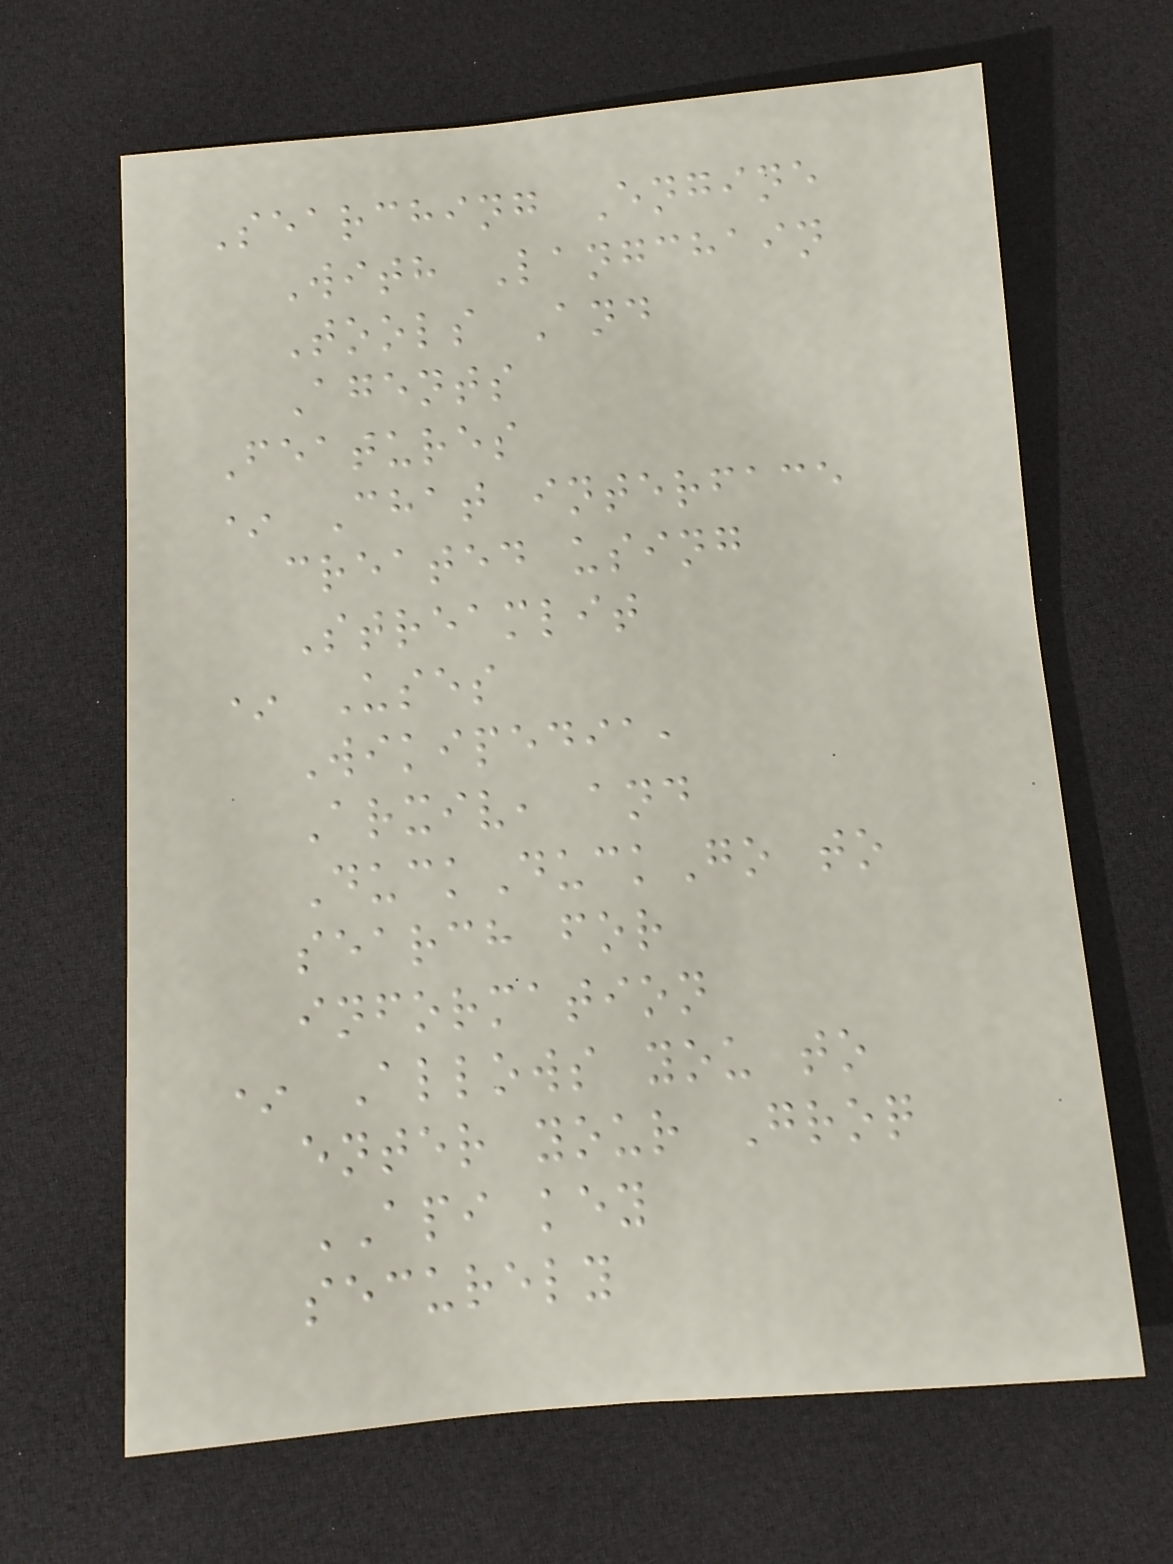Searching Engine
With Langchain
Tools And
Agents
Features
* Chat interface
created using
Streamlit
* Uses
Wikipedia,
Arxiv, and
DuckDuckGo to
search for
information
* Allows you to
enter your Groq
API key
securely
